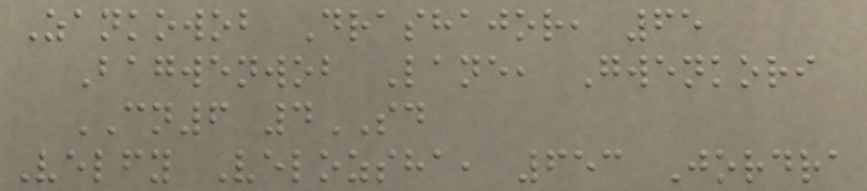Zankowob Drashajor, 65
Bagwenwob Lane, Gwenkori
CN6 4SD
Velfy Velozsha, 653 Jordra
